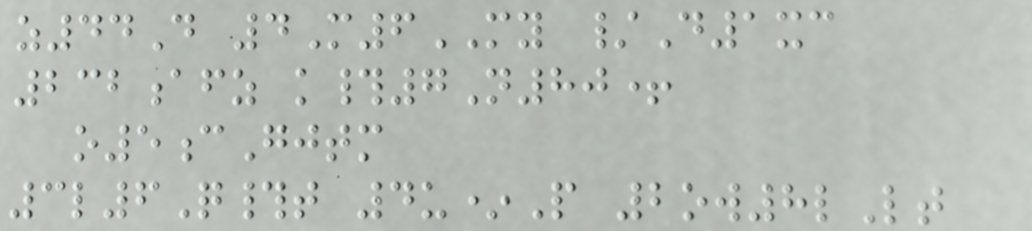z44D 4M6MY /D1xc
232afz k#7N80+
o5cGjtm
3l6Q#t 4u*P 2ow8lLt
